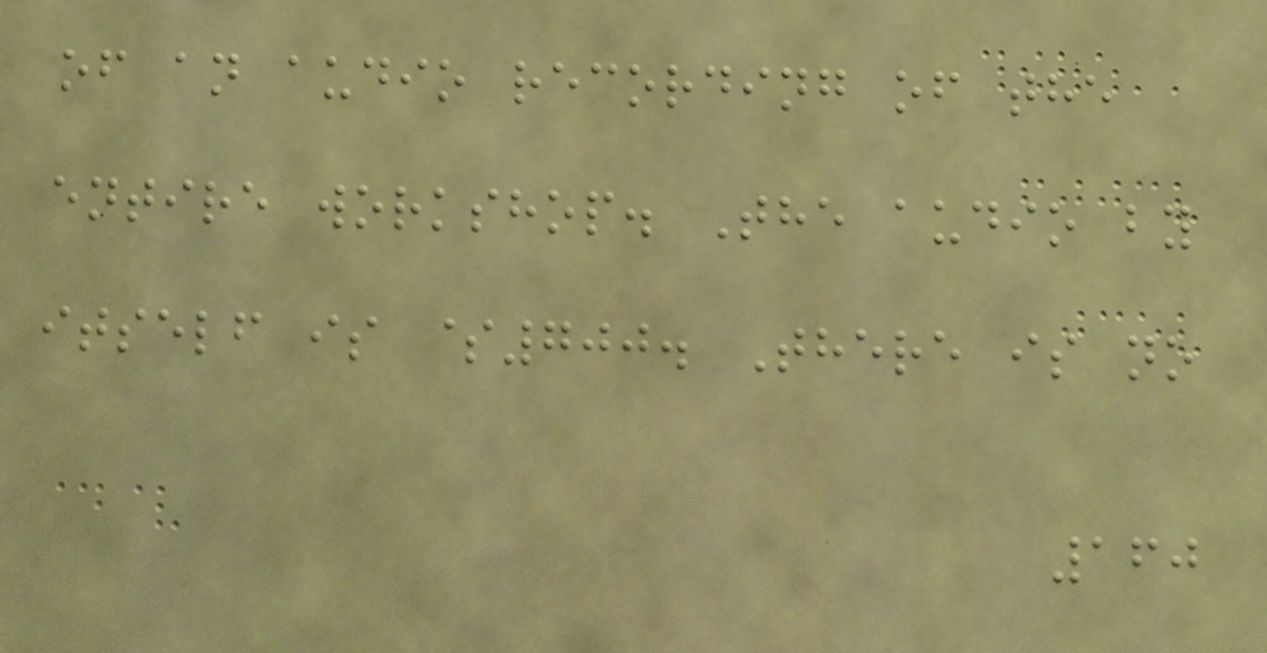of an audio recording of the
entire workshop. The audio by
itself is $700. There is no
160
